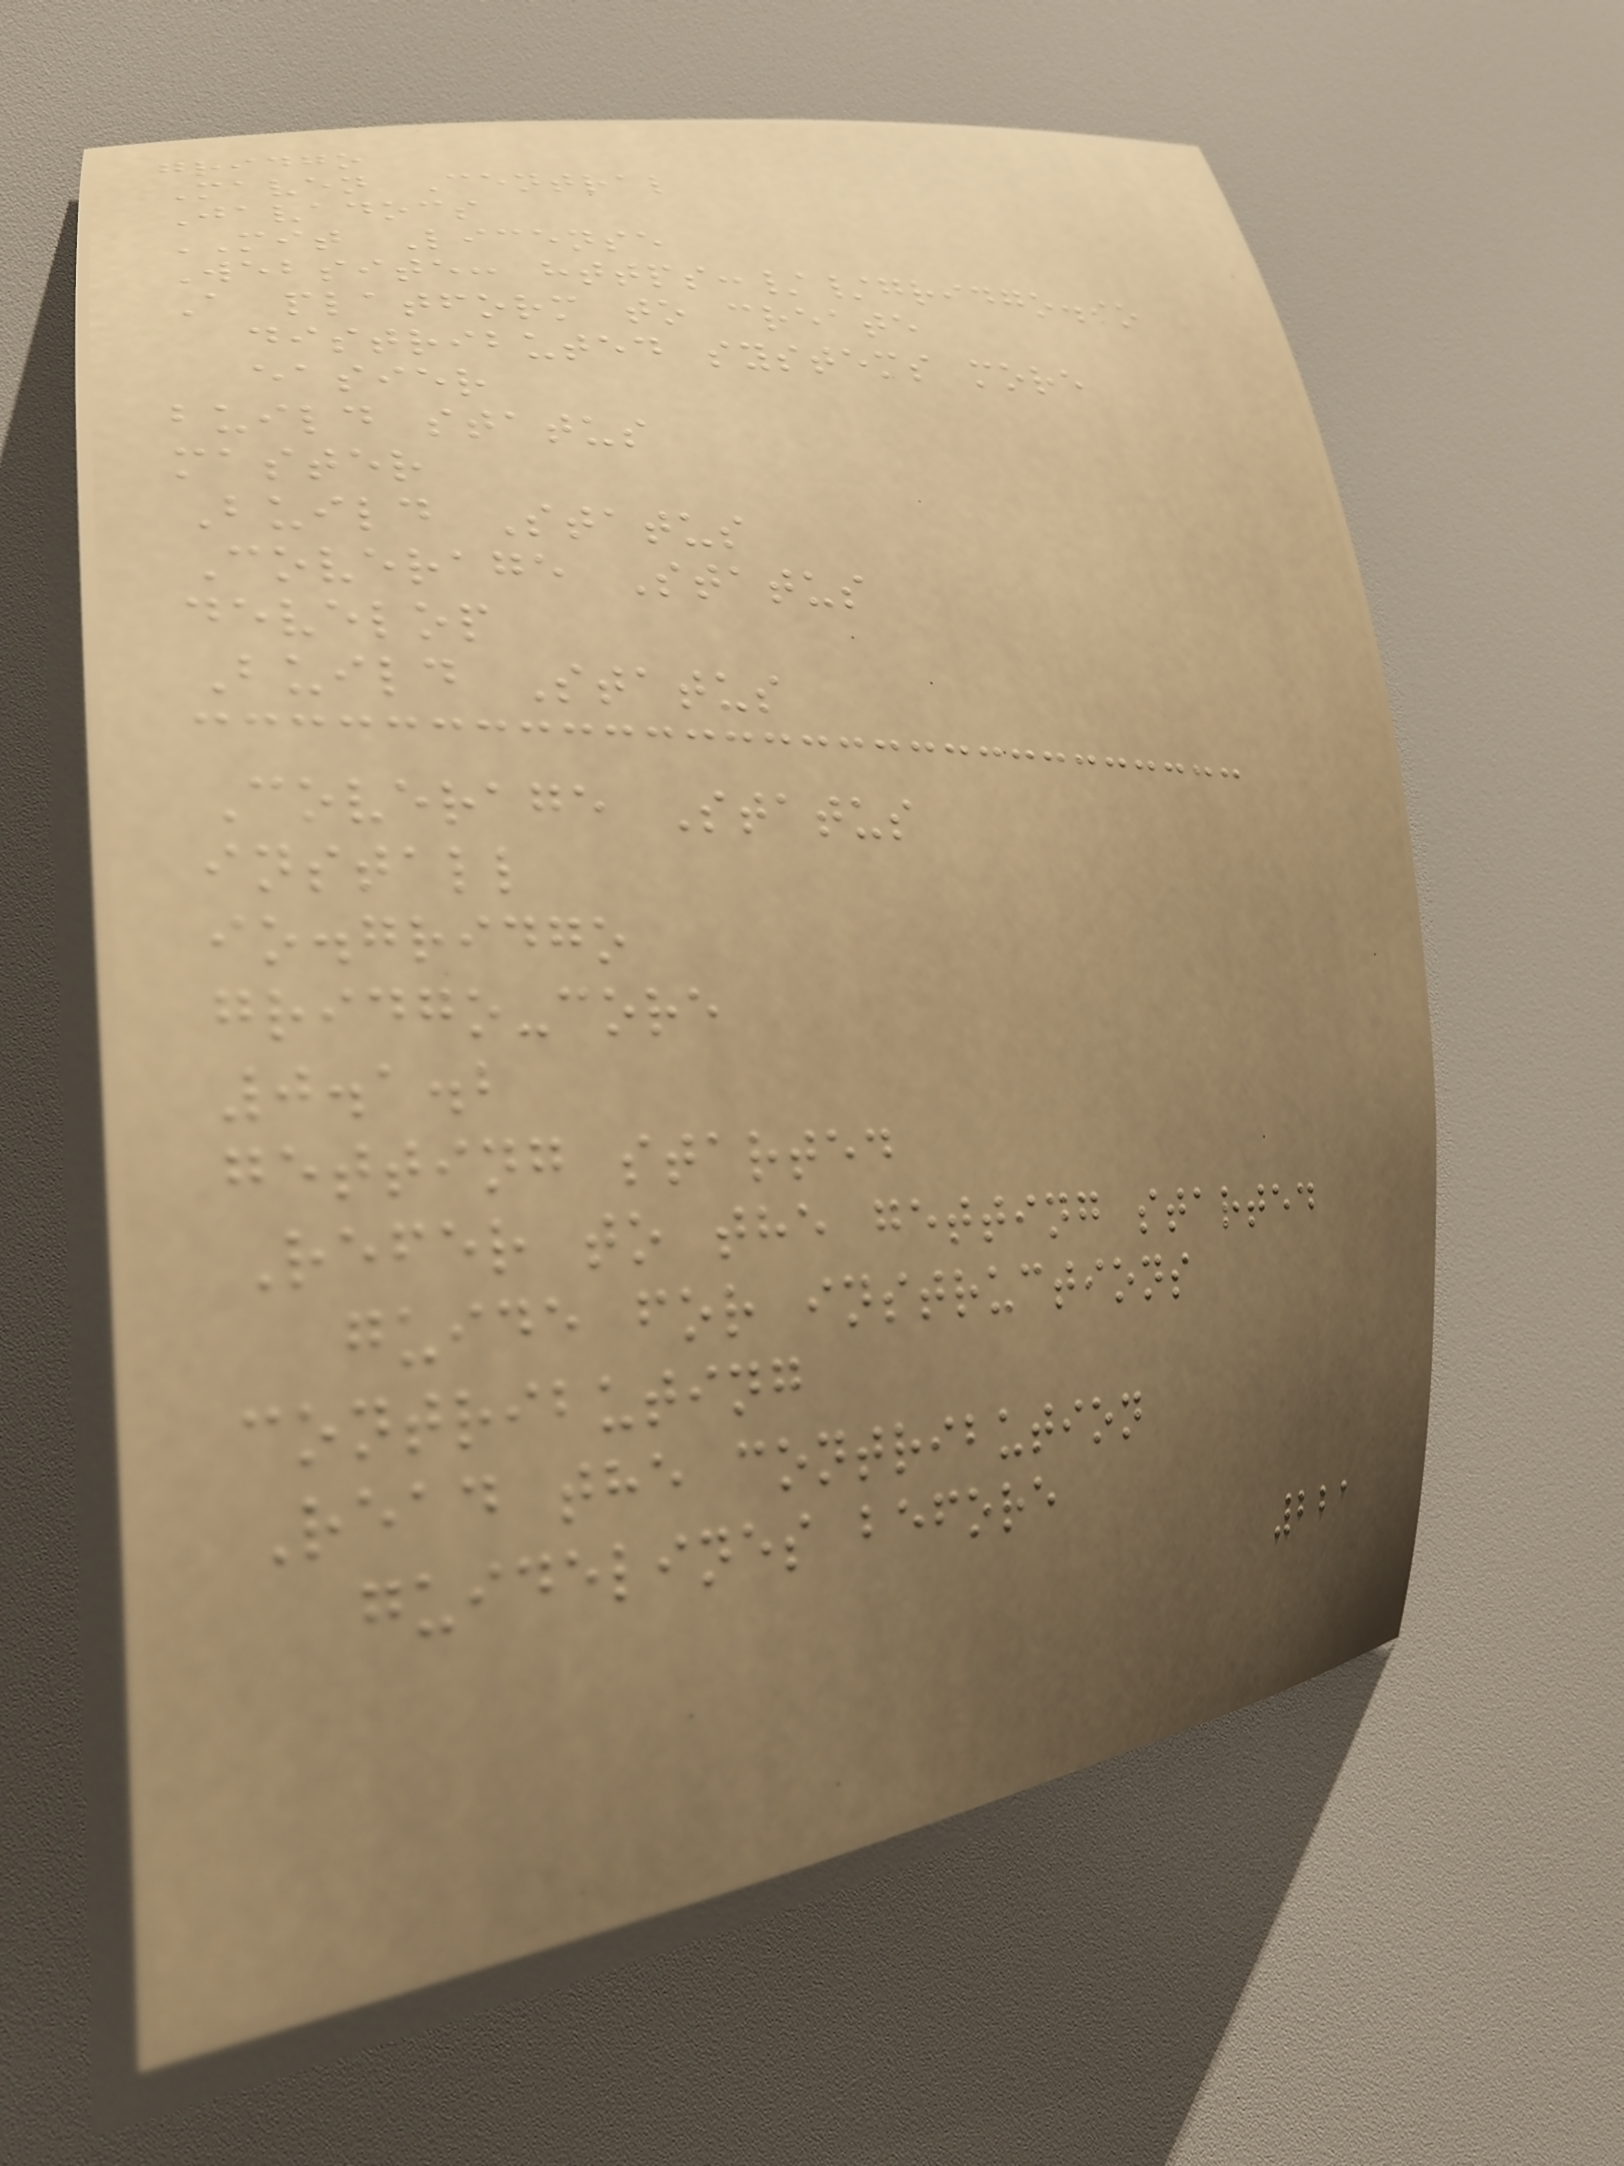gridgo
Maven Central
Javadocs
MIT License
Website: https://gridgo.io
A platform to create
distributed systems more
easier
build status
master
Build Status
Coverage Status
develop
Build Status
Coverage Status
install
io.gridgo
gridgo-core
0.1.2
getting started
Refer to the getting started
guide for instructions
contributing
Read the contribution
guidelines before
221
